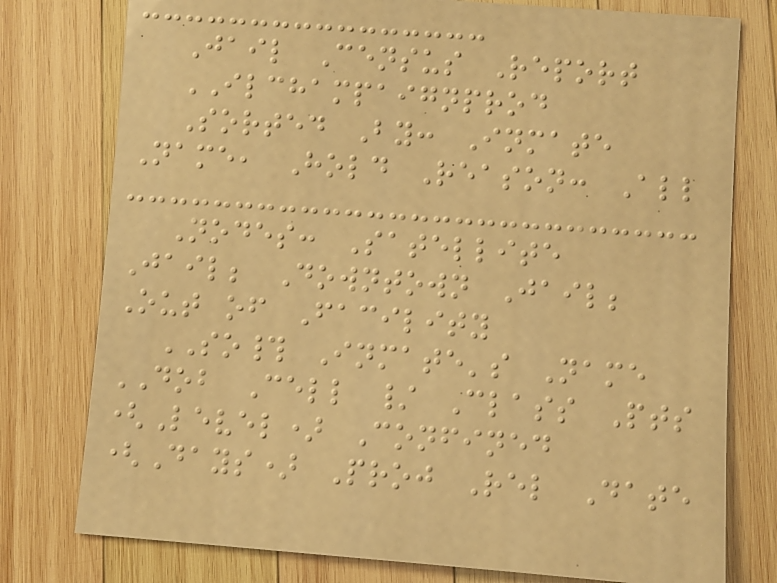Jail Census Report
ILCHAMPAIGNPROD
Sorted By: Inmate
Name, Hold Reason: All
Nodes: Satellite
Jail; Downtown Jail;
Out of Facility
SO# Inmate's Name
DOB Cell / Class Pts
(Level) Confined
(Days) Proj Rel Date
